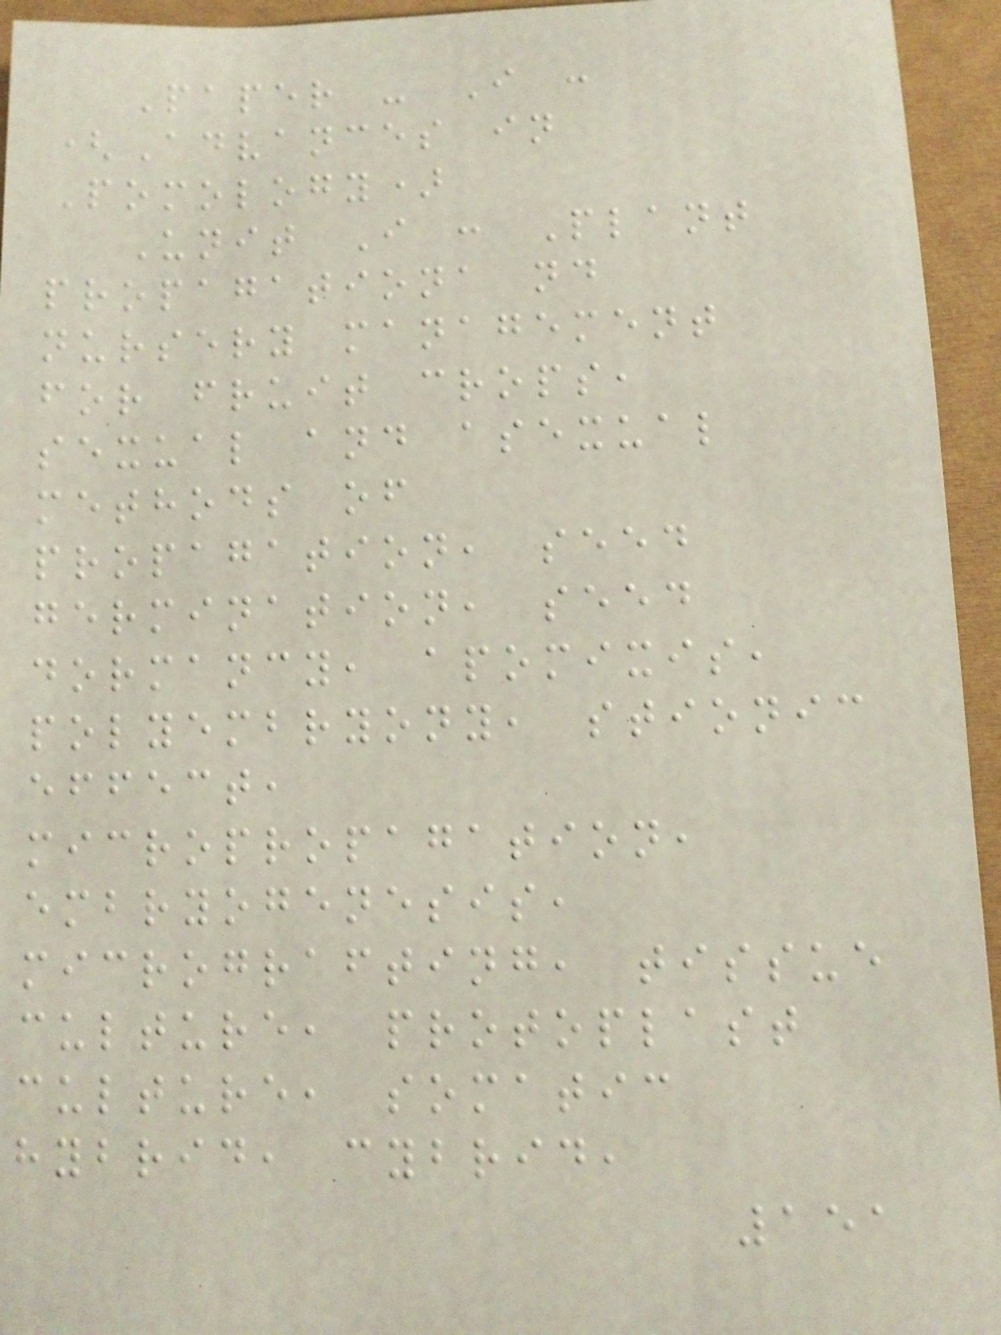Paper - I :
(Advances in
Pomology)
Unit I : Plant
propagationa nd
nursery management
for fruit crops,
sexual and asexual
methods of
propagation, seed
germination, seed
dormancy, apomixis,
polyembryony, stionic
effect,
micropropagation,
embryogenesis,
micrografting, tissue
culture, protoplast
culture, somatic
hybrid, cybrid,
151
